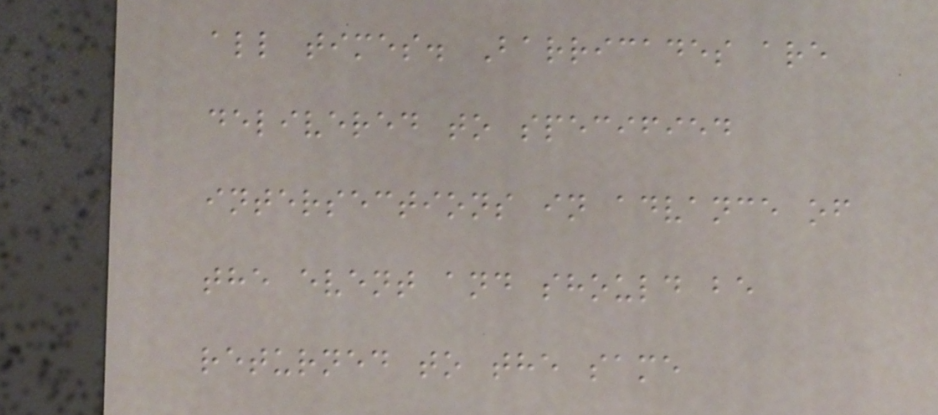all times. Barricades are
delivered to specified
intersections in advance of
the event and should be
returned to the same
